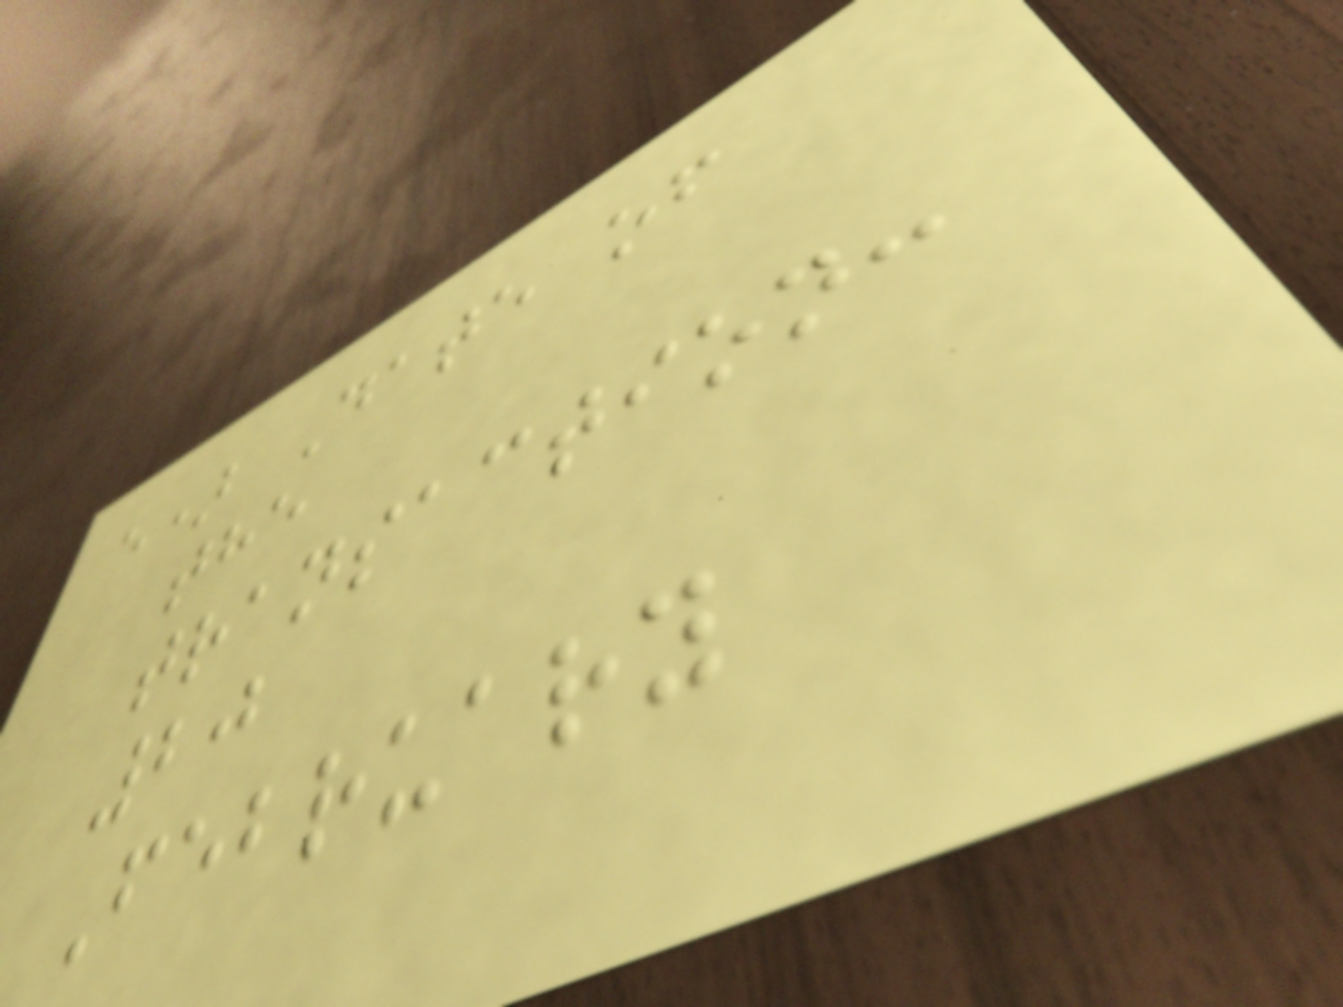e) Date of
the
transaction:
20
February
